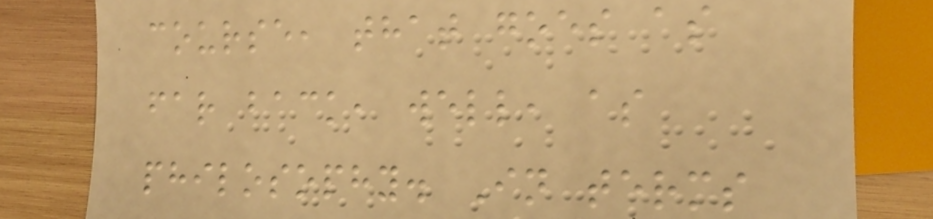course, that goes as
far back, well, as
philosophy. In terms
